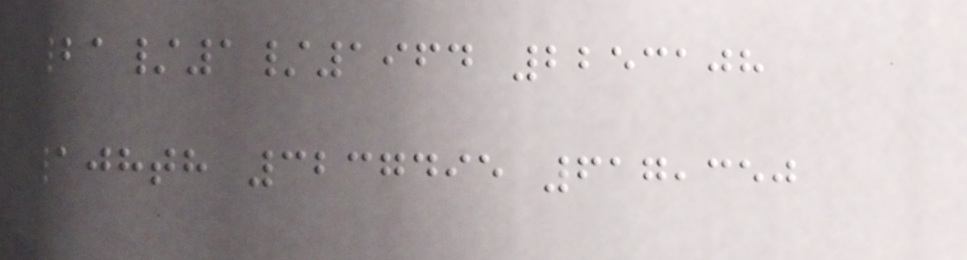21/1/1964 2253108
108th 3237495 617,350
